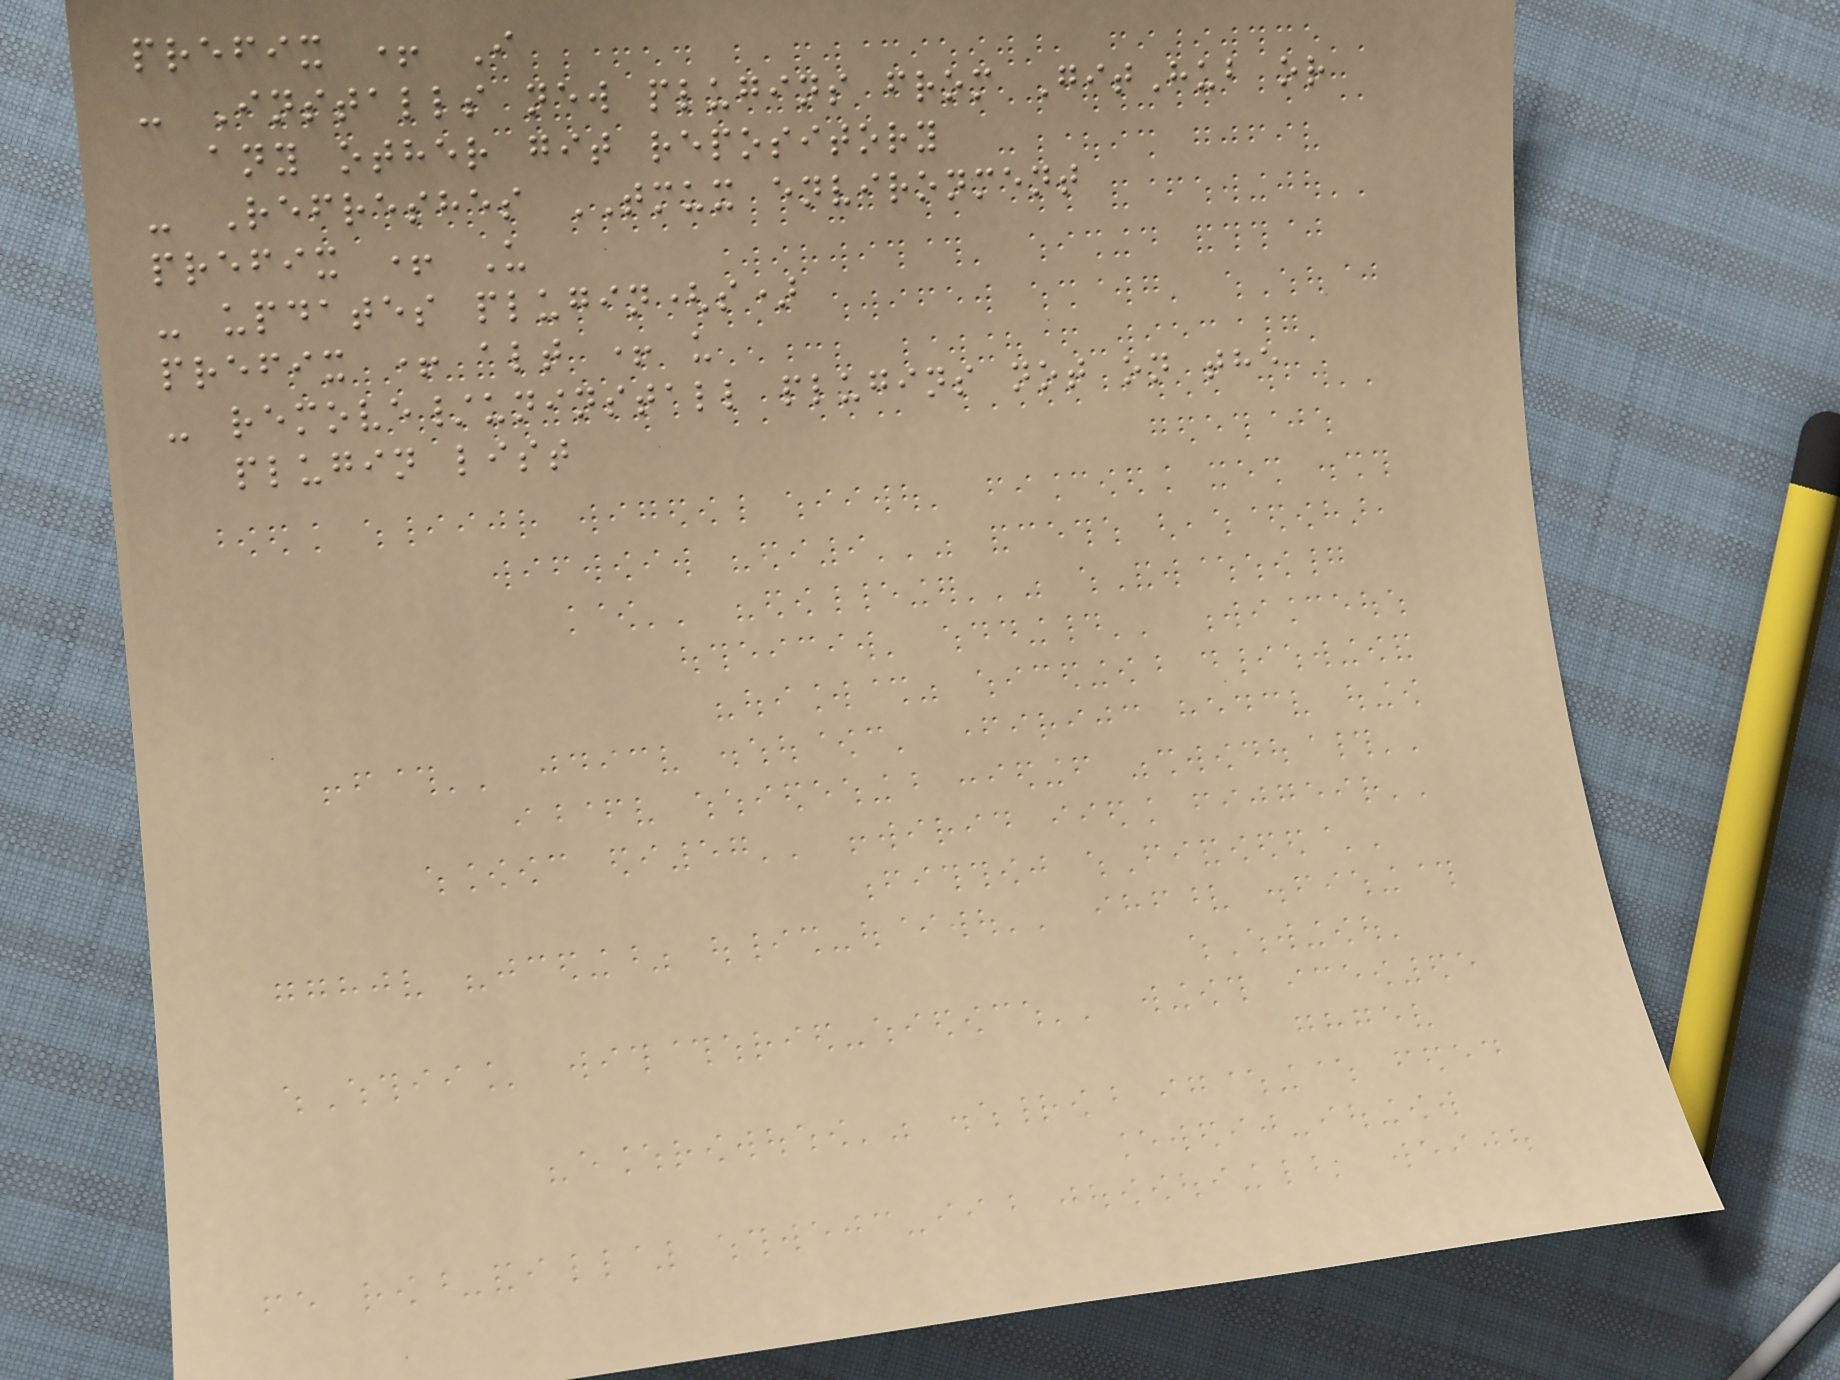prefix + I
- Installs new plugins from GitHub or
any other git repository
- Refreshes TMUX environment
prefix + U
- updates plugin(s)
prefix + alt + u
- remove/uninstall plugins not on the
plugin list
